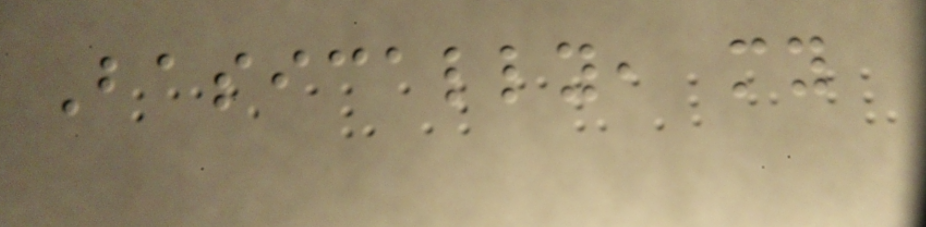Basically, my
